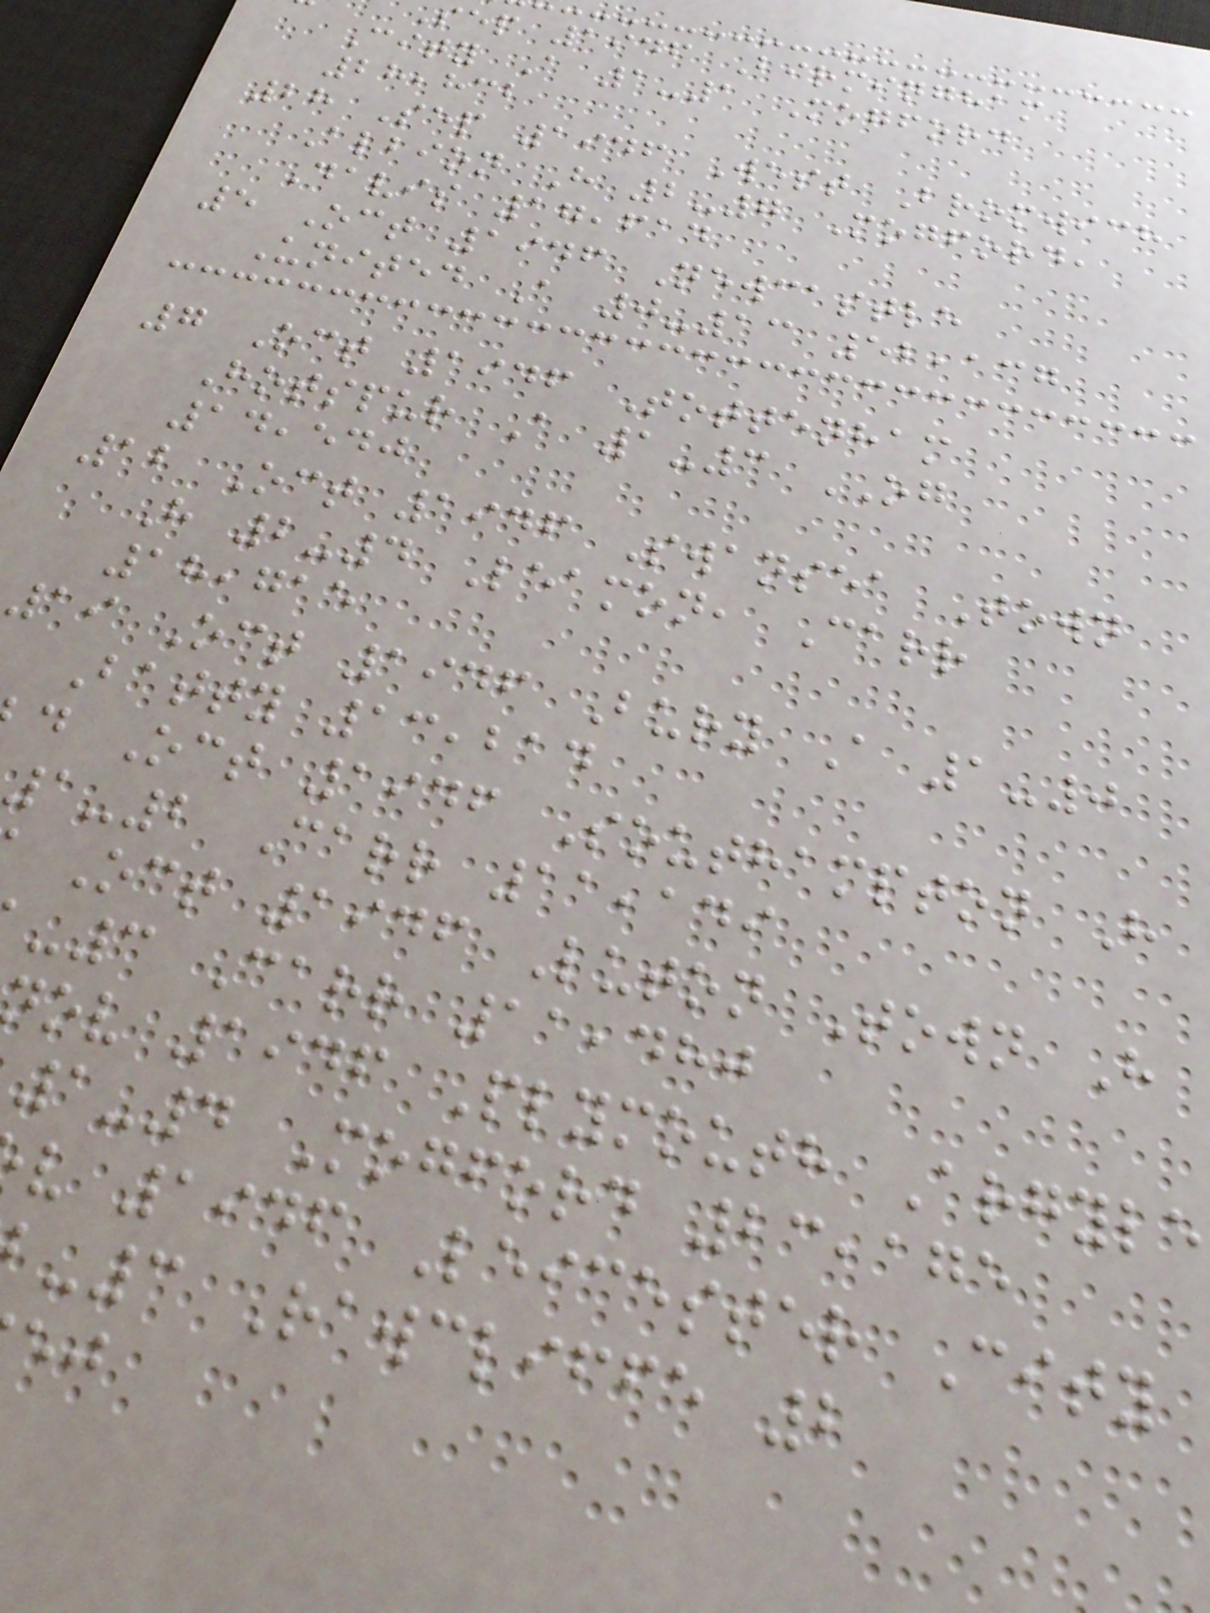sep 1946 Birmingham
City A 1-1 Mogford
28,832
28 Sep 1946 West Bromwich
Albion H 2-7 Mogford,
Davis 17,614
5 Oct 1946 Newcastle
United A 0-13 52,137
7 Oct 1946 Tottenham
Hotspur A 1-3 OG
14,540
12 Oct 1946 Swansea Town
H 2-4 Leamon, Carr
18,715
19 Oct 1946 Bury A 1-0
Batty 13,214
d Oct 1946 Southampton H
1-2 Carr 11,149
Oct 1946 Luton Town H
-3 Carr 11,480
ov 1946 Plymouth Argyle
1-4 Mogford 23,175
v 1946 Leicester City
-3 Rawcliffe 2
